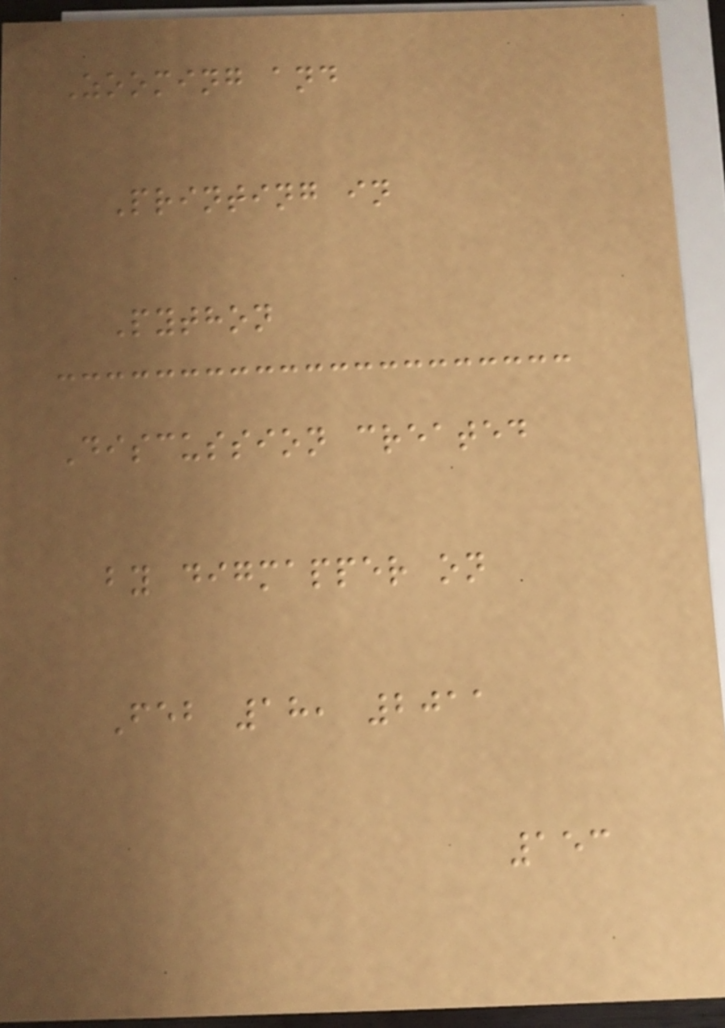Zooming and
Printing in
Python
Discussion created
by digmapper on
Feb 18, 2011
153
